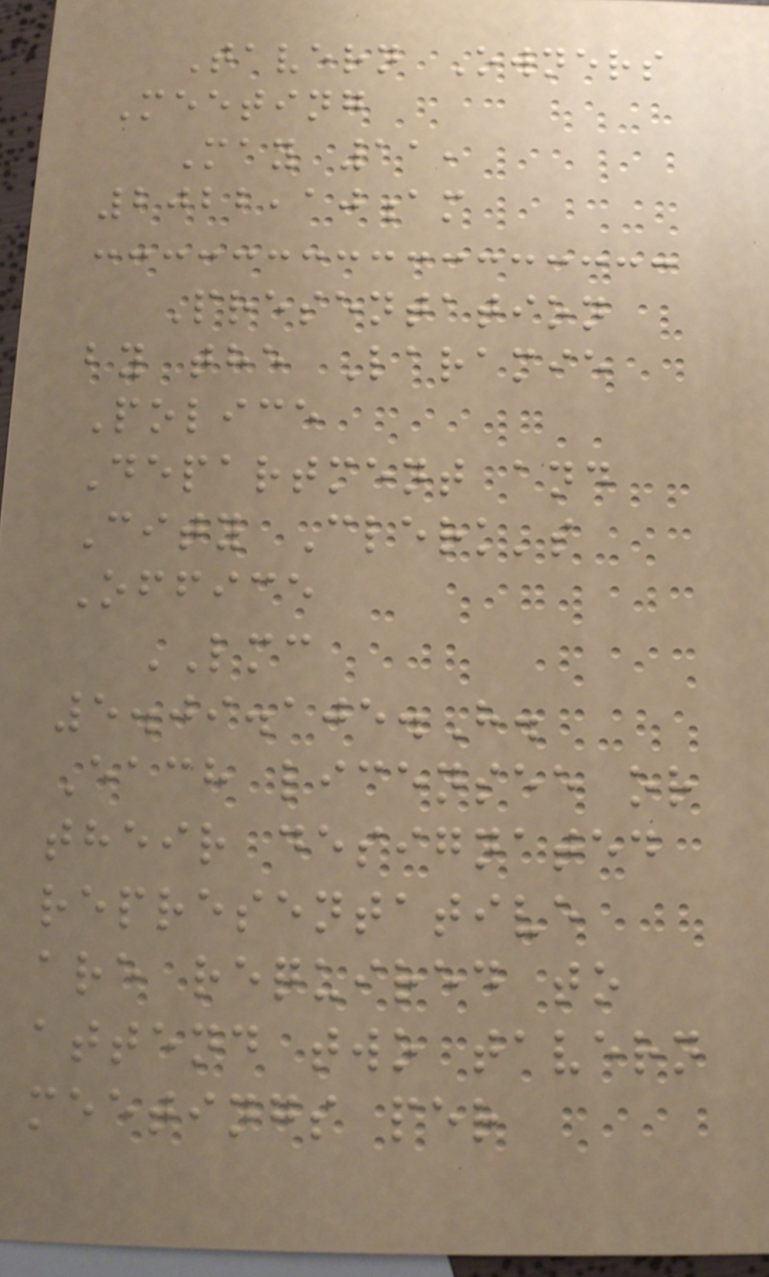Tavern Owners
Meeting
May 11,
2022,10am
Presentation
by the Laramie
Police
Department and
City Clerk's
Office
LMC
5.09.105.H.
Each licensee or
their designated
representative
are required to
attend two tavern
meetings per
